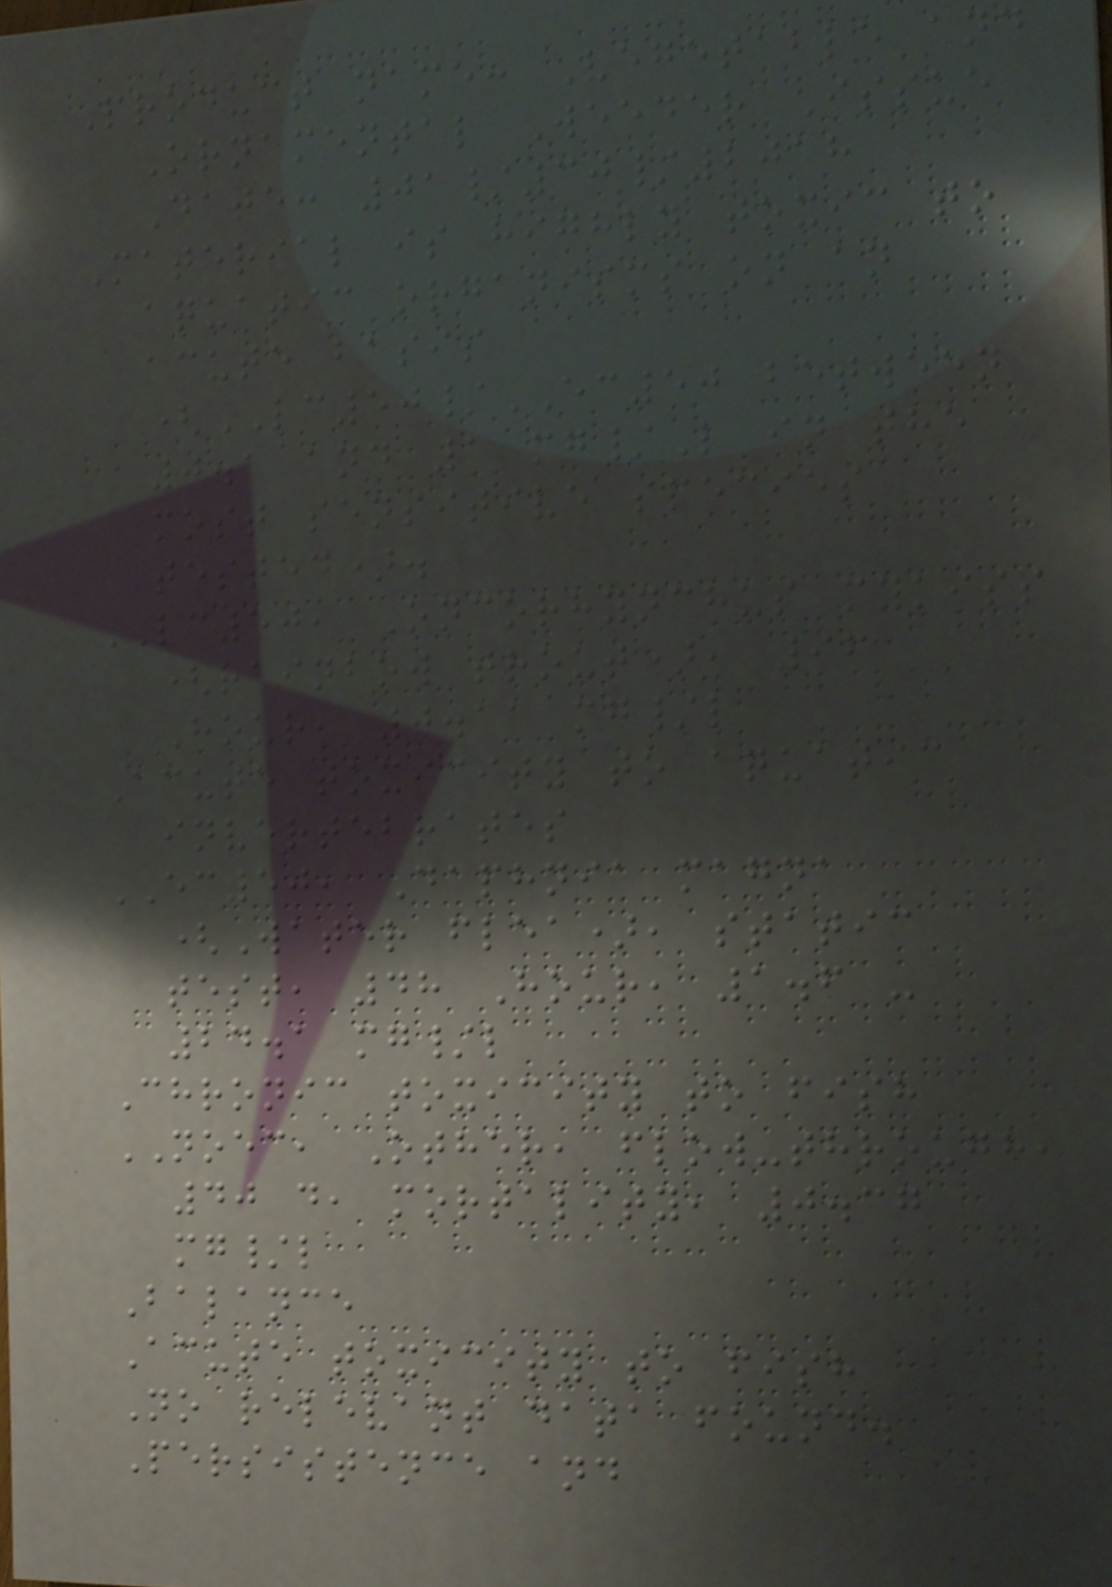Product name: Vegetable and
Ornamental Weeder Issue
Date: 01/30/2018
Material is highly toxic to
aquatic organisms on an
acute basis
(LC50/EC50 between
0.1 and 1 mg/L in the
most sensitive species
tested).
LC50, Oncorhynchus mykiss
(rainbow trout), 96
Hour, 0.11 mg/l
Acute toxicity to aquatic
invertebrates
EC50, Daphnia magna
(Water flea), static
test, 48 Hour, 1.6 -
24.1 mg/l
Chronic toxicity to fish
NOEC, Other, flow-through,
40 d, mortality, 0.37
mg/l
Balance
Acute toxicity to fish
No relevant data found.
Persistence and
